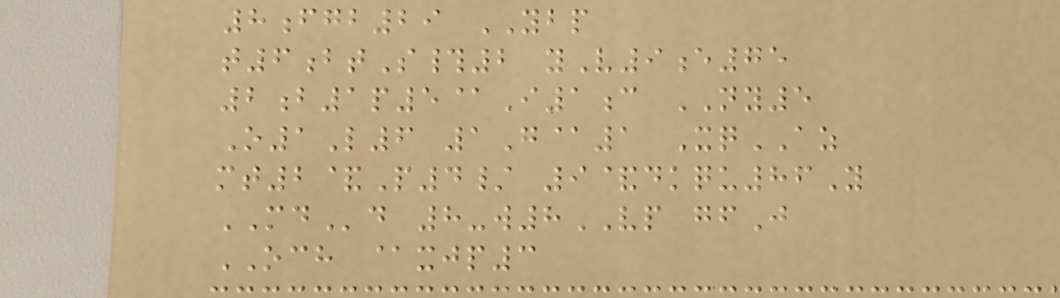8fgb29 YBP
t6btS#2 yV9e75
2b1p5@I1c NY5
O1L6 1G@1 XqAZ
mt2&P4/ 9&dkqu86Y
MDd 8-w8VP gfJ
OCH @xjp3
